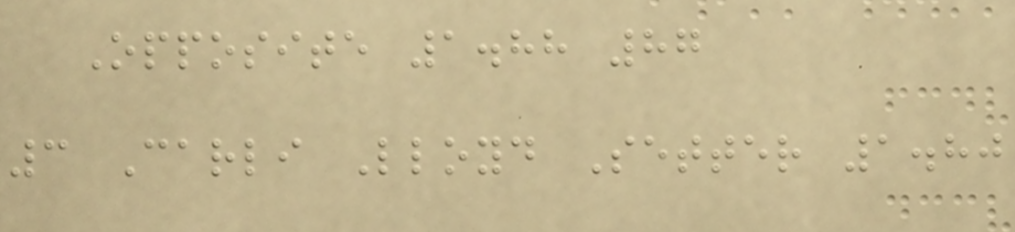Opposite 1.88 87
3 Carli Lloyd Setter 1.80
